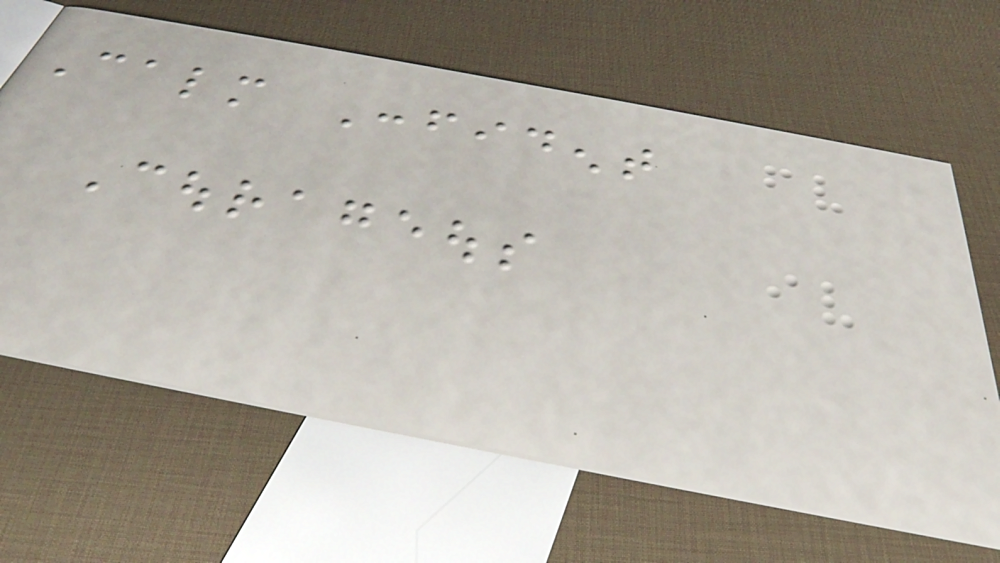Calm Confident
Courageous
